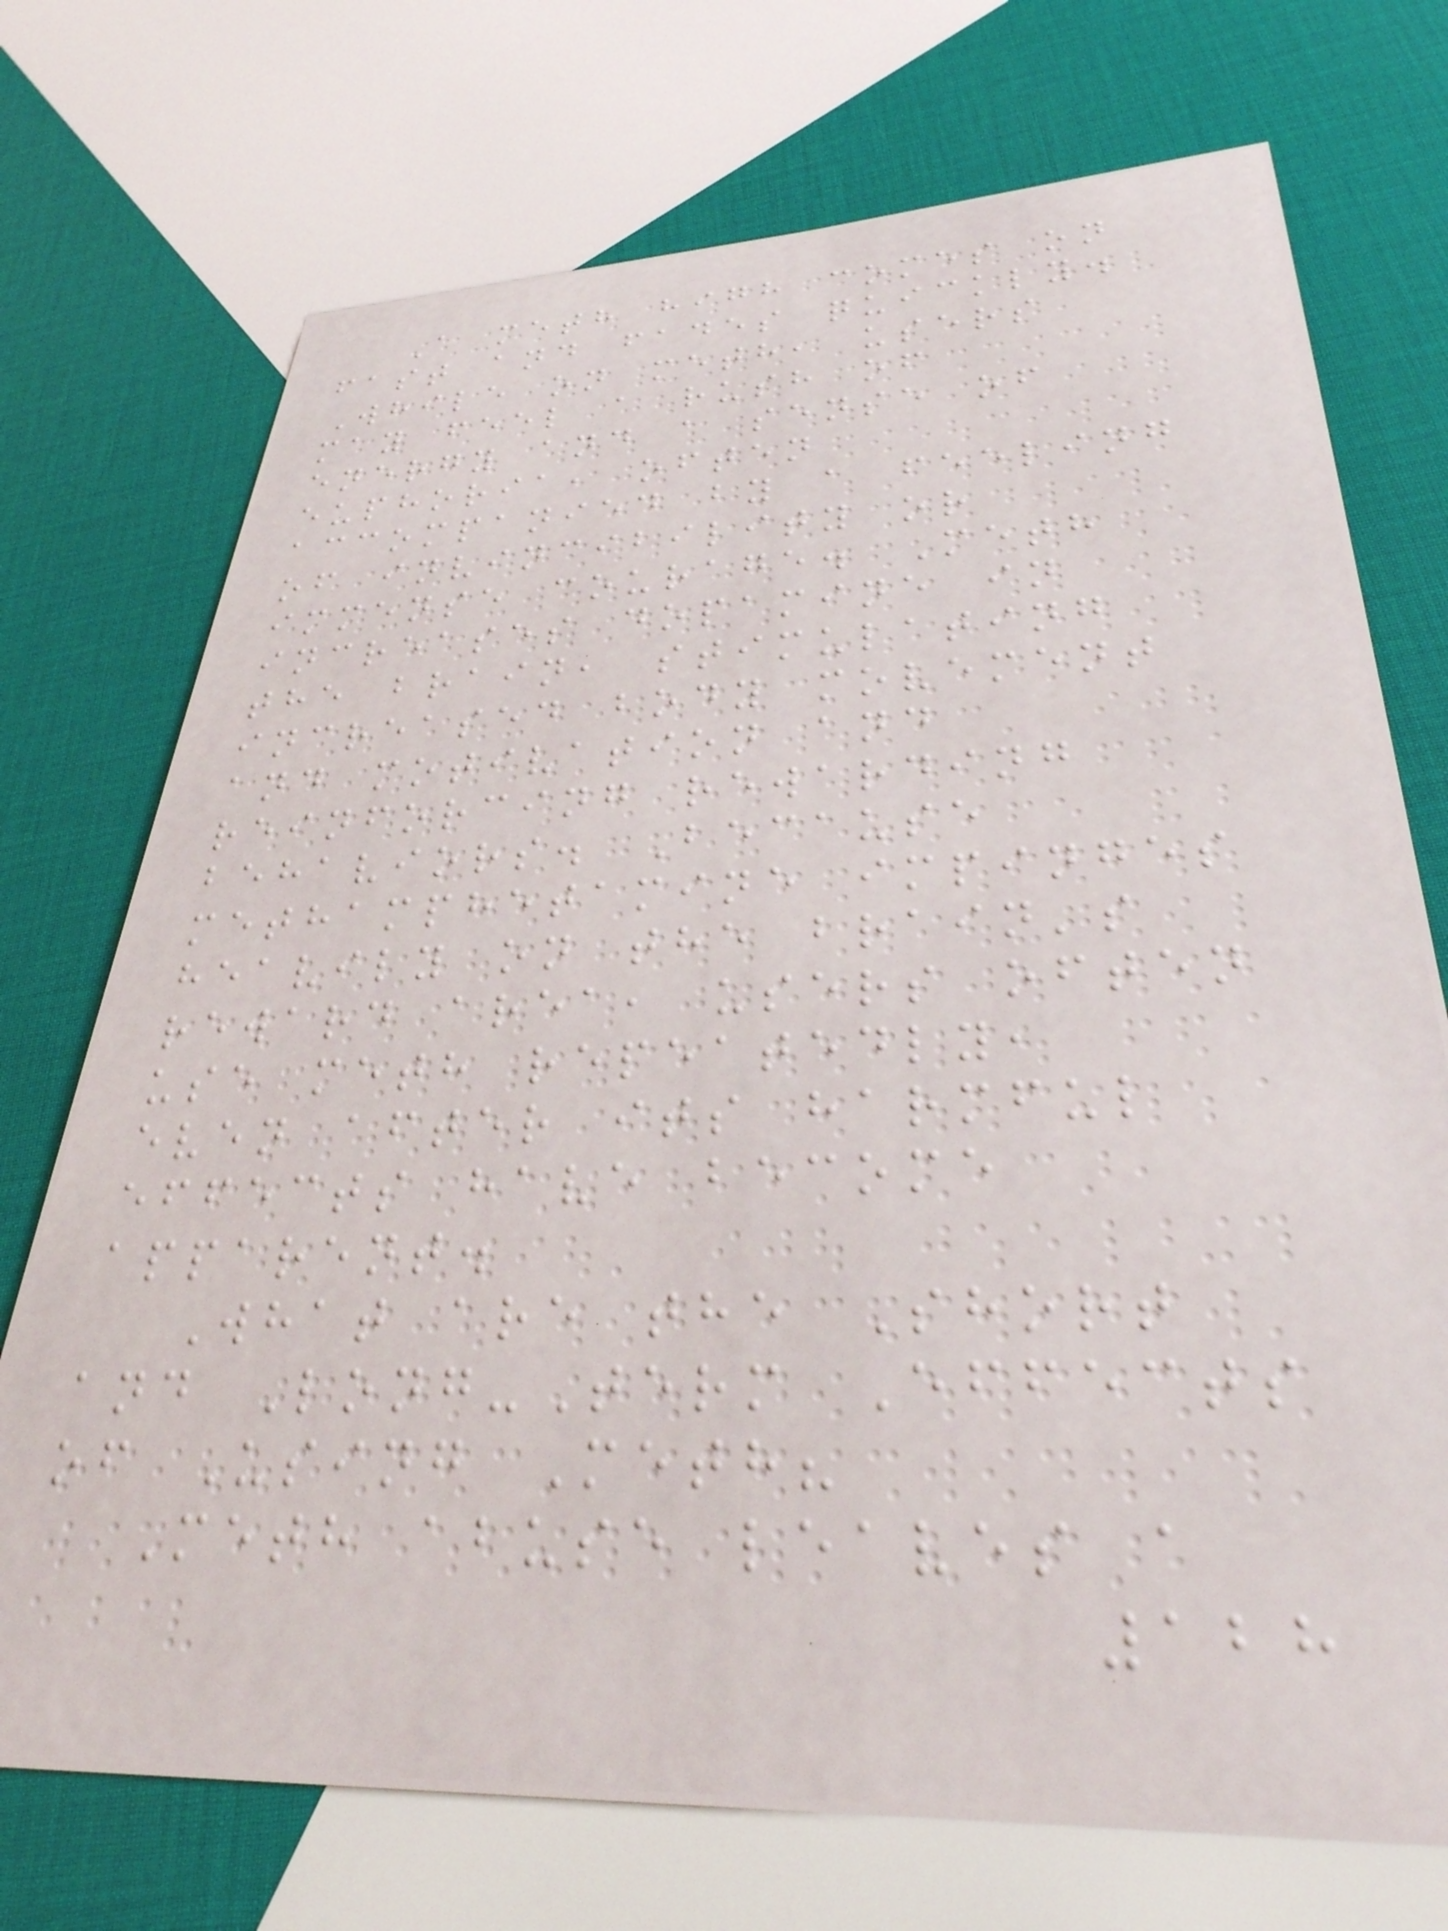A meth high comes on
fast and fades quickly.
While on meth, users
may feel a rush of
energy and a sense of
euphoria, often
accompanied by a feeling
of invincibility or
immense courage. Meth
increases dopamine in
the brain, stimulating
increased body movement
and motivation and
reinforcing rewarding
behaviors. Because
methamphetamine impinges
heavily on the brain's
reward area, users often
use meth repeatedly,
even after its harmful
effects have become
apparent.
What are the Short
and Long-Term Effects
of Using Meth?
Meth abuse leaves a
128
